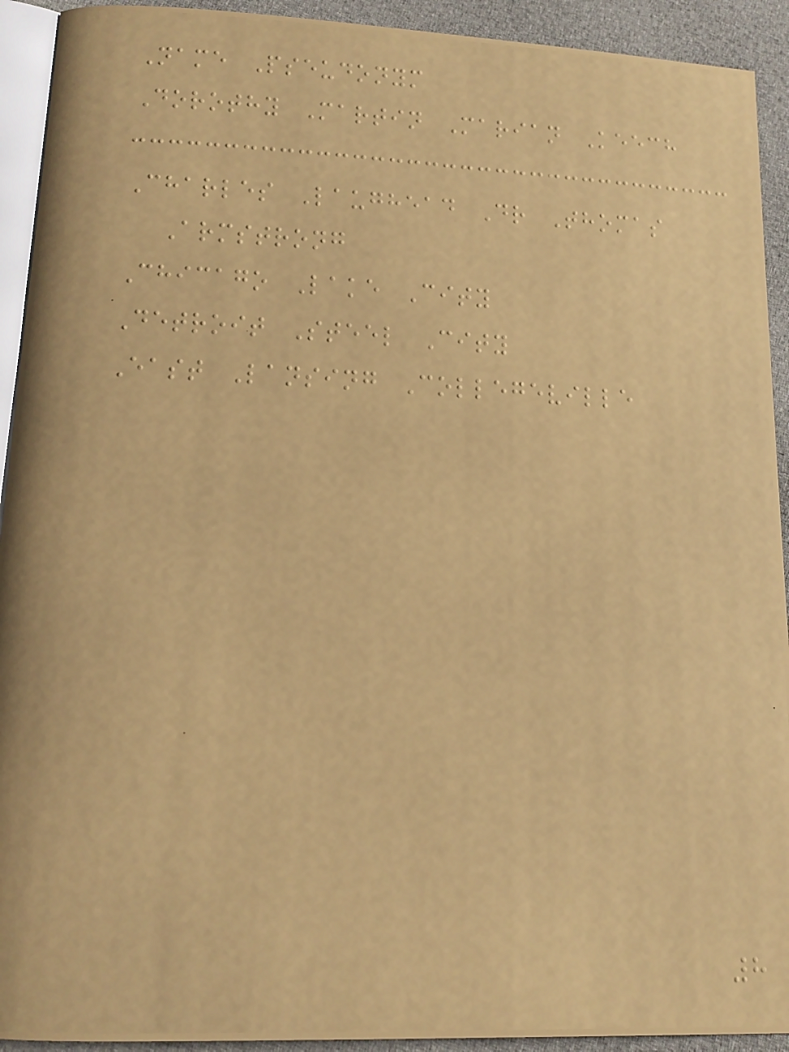Name Pseudonym
Dorothy Martin Marian Keech
Charles Laughead Dr Thomas
Armstrong
Chicago Lake City
Detroit Steel City
East Lansing Collegeville
8
